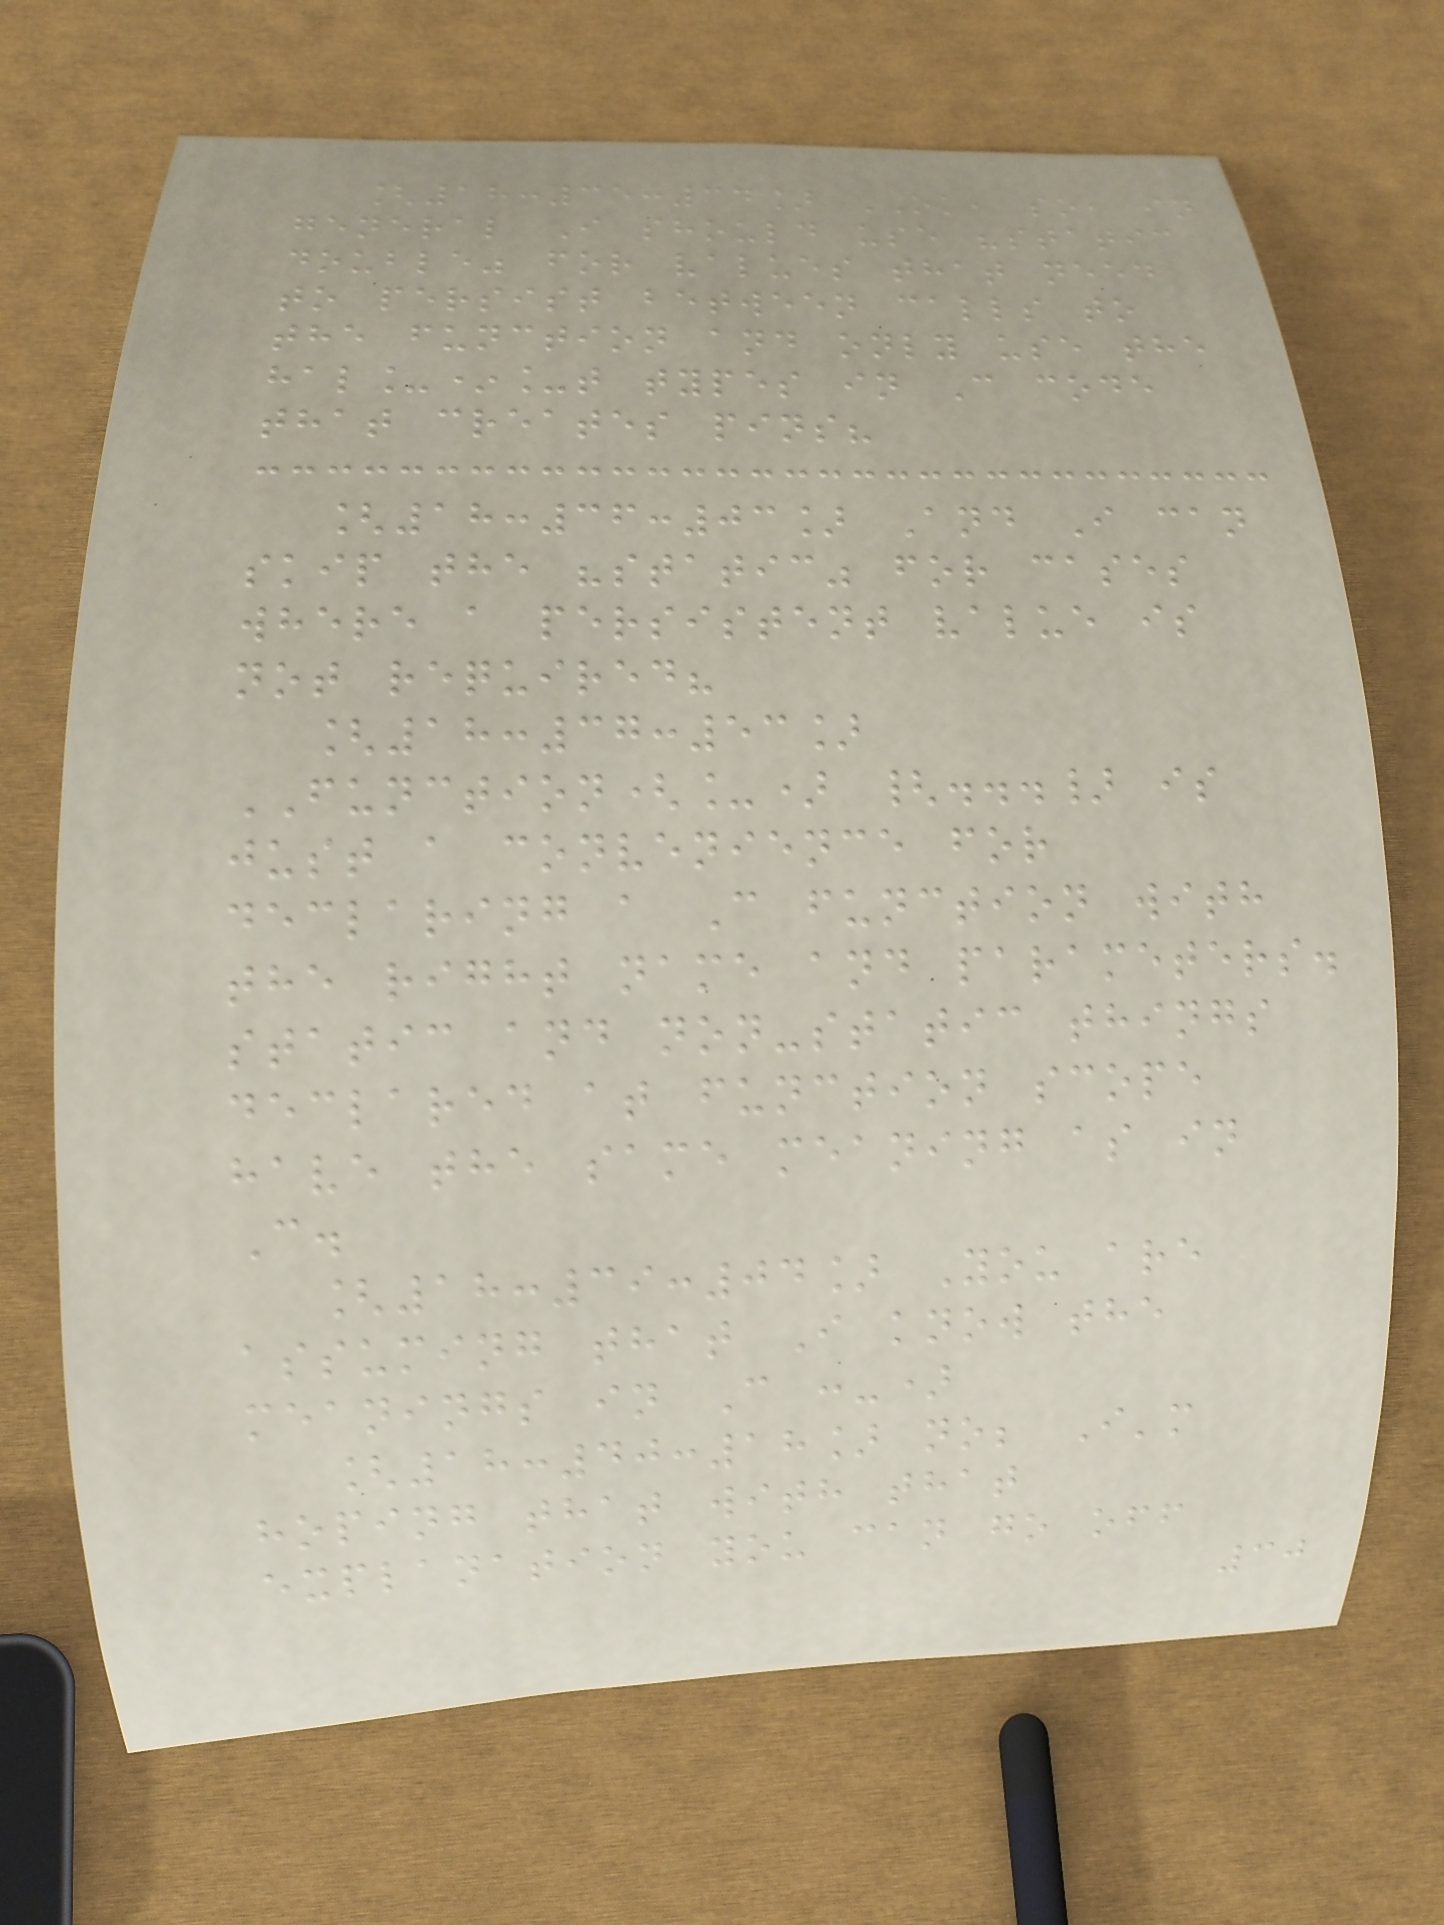[18:35:34] OK, so, in
general I should use "static
double" for values that need
to persist between calls to
the function and only use the
hal_*_t types in C code
that creates pins?
[18:36:03] And I can
skip the "static" for cases
where a persistent value is
not required?
[18:37:53]
FUNCTION(_) {...} is
just a convenience for
declaring a C function with
the right name and parameters.
static and non-static things
declared at function scope
have the same meaning as in
C.
[18:39:04] You are
assuming that I know the
meanings in C :-)
[18:40:18] no; I'm
hoping that with that
explanation you can go off
30
